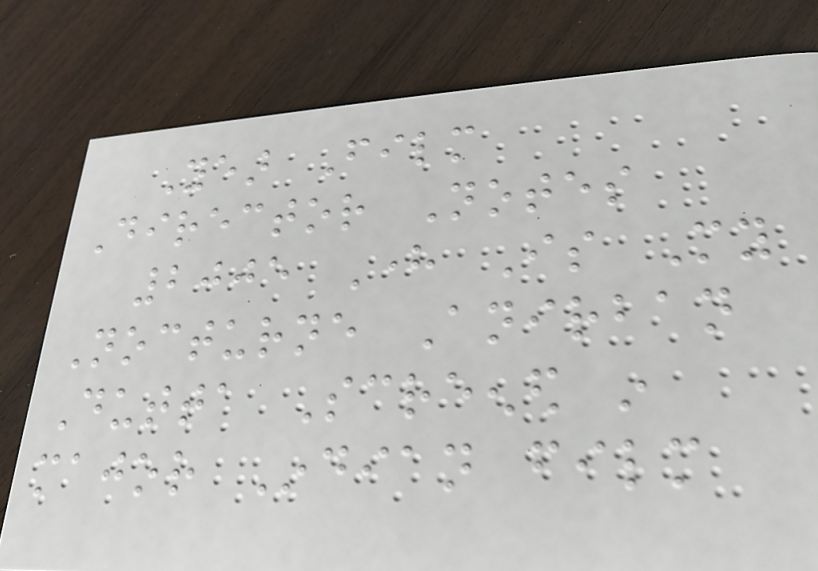Year Film
Director Notes
2005 Here Is My
Nocturne Anirban
Dutta Screened in
major Indian film
